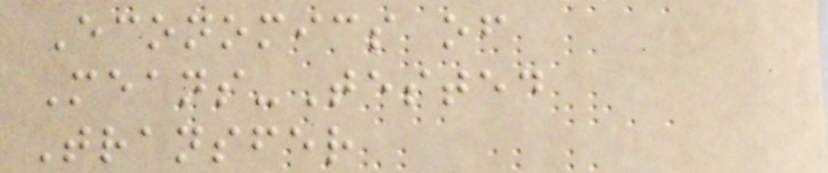Economics of
Means-Tested
Transfer
